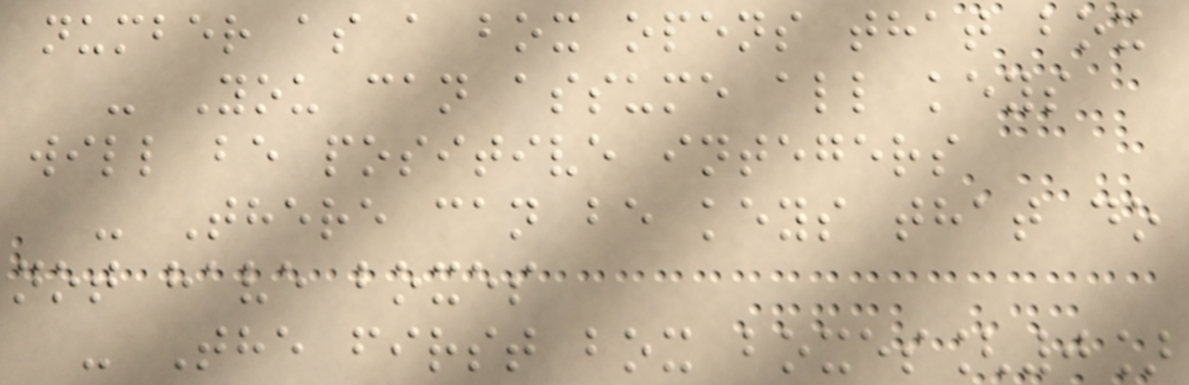number as a box opens that box
- You can assume all keys
will be positive integers
- There can be keys that do
not have boxes
- The first box boxes[0]
